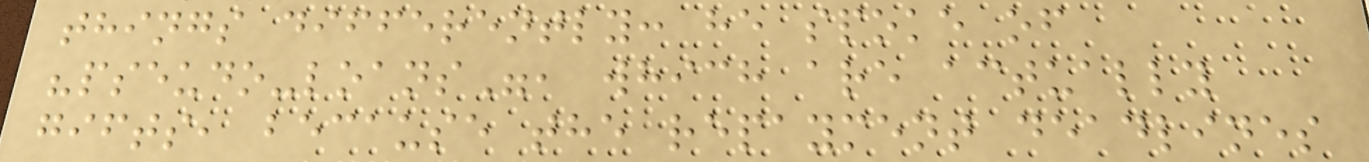things differently: he spoke of
"pseudo-loans", which are actually
gifts, because the repayment deadlines
